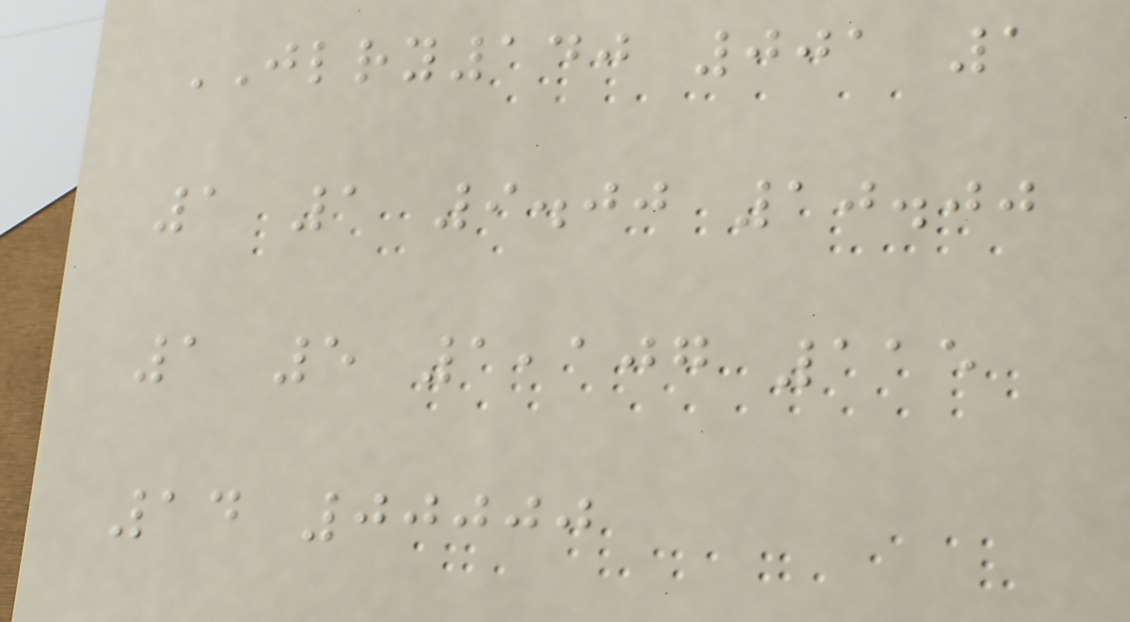JLRY140 001 1
1 1 9.00 10.00
1 5 1,107 115
14 00000
